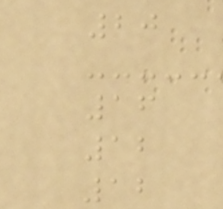20
16
12
12
